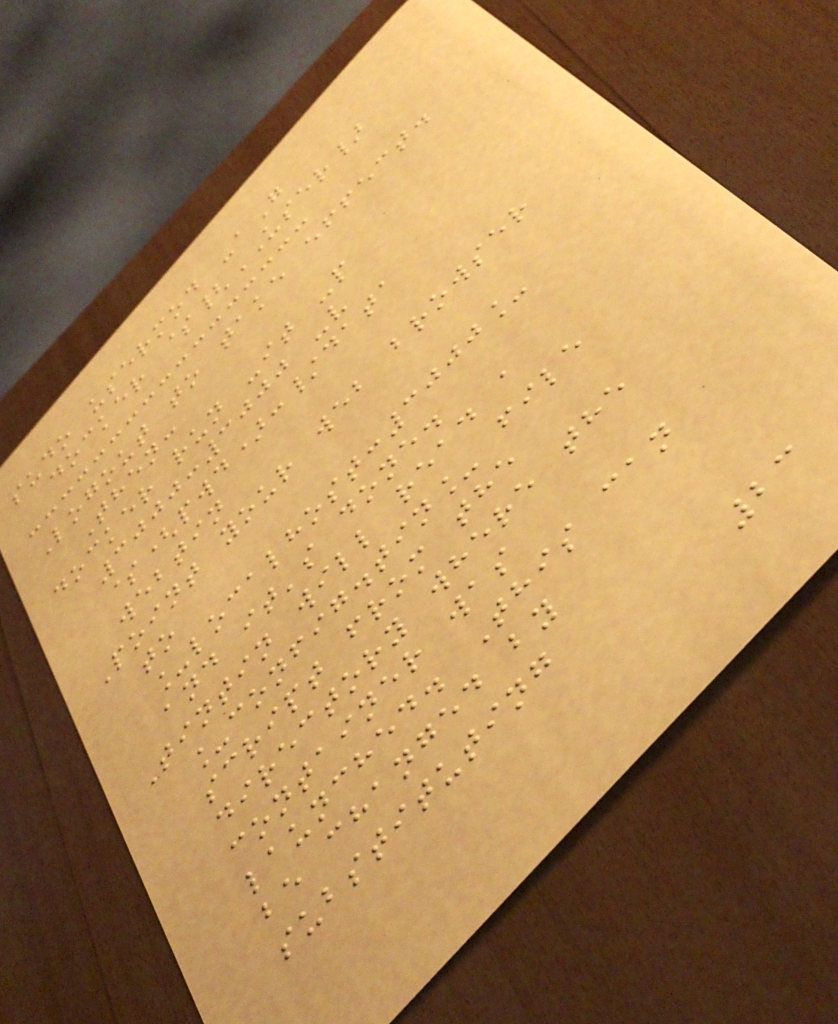sudo usermod -aG
docker ${USER}
Logout to take effect.
Then:
docker run -it -p
3000:3000 -v
$(pwd):/data
webtin
Point your web browser
to
_localhost:3000_
and it's done.
Tintin will read a
_config.tin_ file
script from the
directory where the
container was
launched. This can
be changed by
substituting
23
